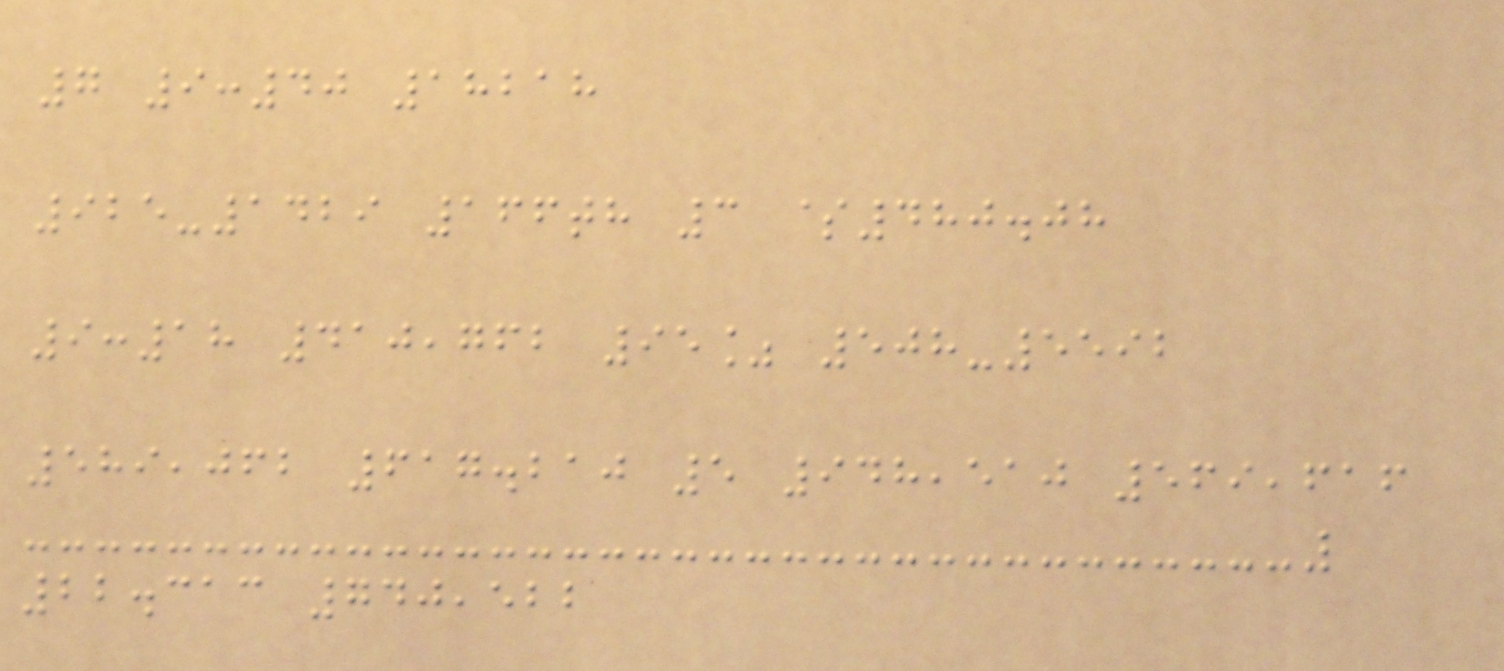7 9:40 18218
925-1429 166th 3 $480.08
9:18 410,762 95% 508-5592
589,062 617.210 5 948,510 569,616
22.313 740,522
